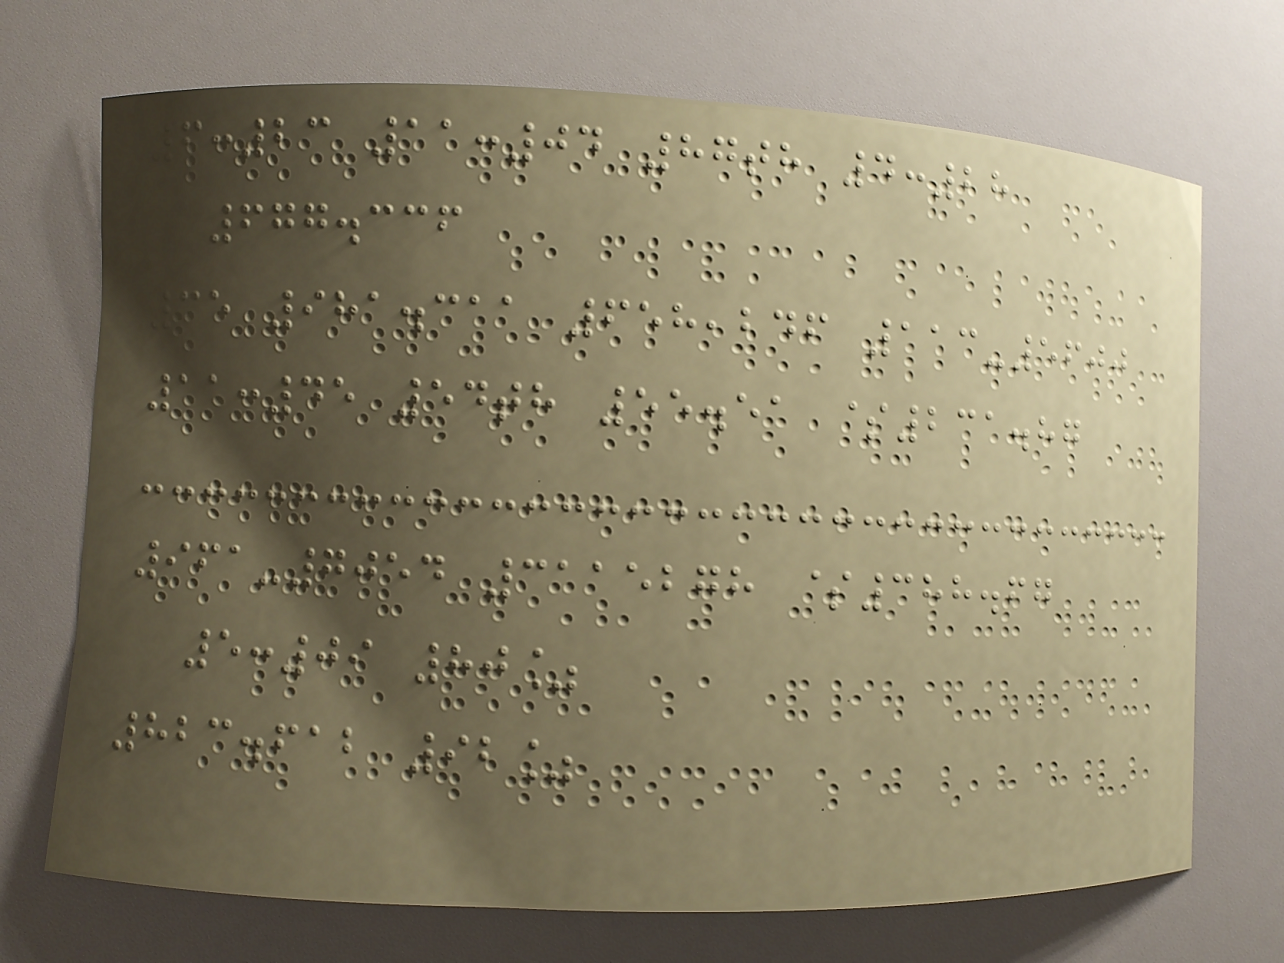6:23 11:04 87th 4:28
677.336
35 981.311 658,246 113-5600
11:45 54th 55.51 $231.87
961-7054 3115278 $388.67
5:09 80%
823.612 92%
